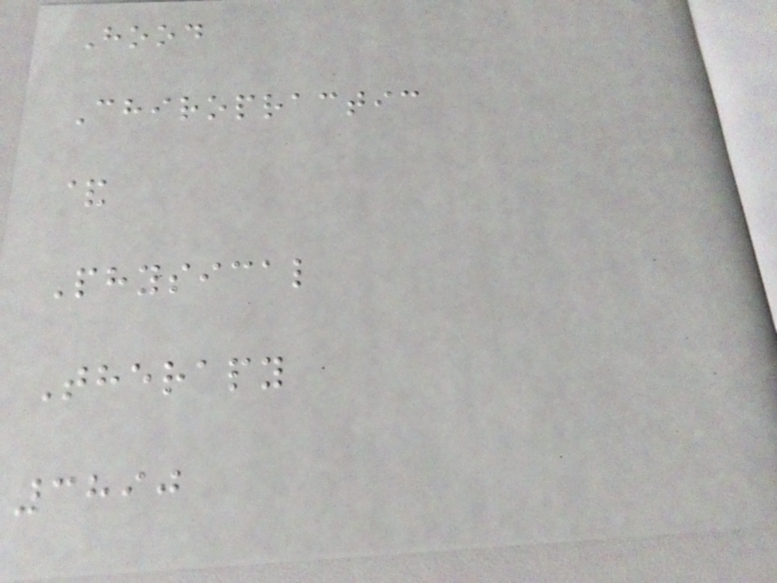Hood
Chiropractic
&
Physical
Therapy
3890
